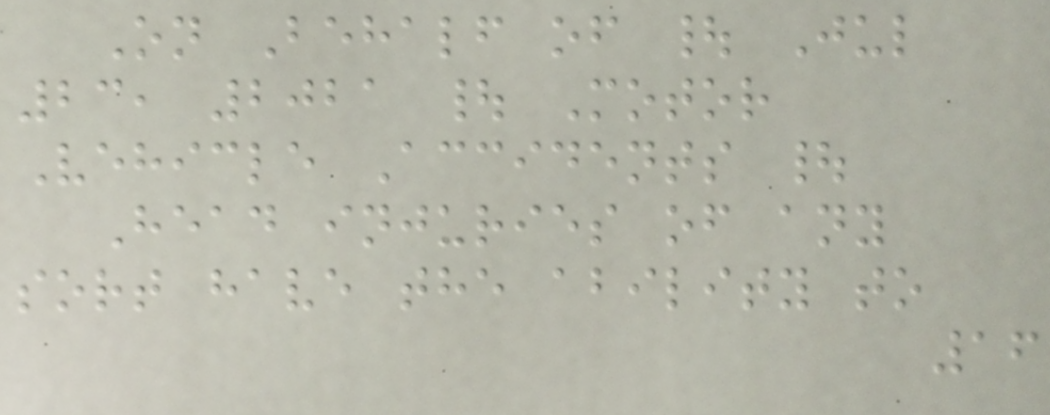On Behalf of | Jul
23, 2021 | Motor
Vehicle Accidents |
Head injuries of any
sort have the ability to
16
